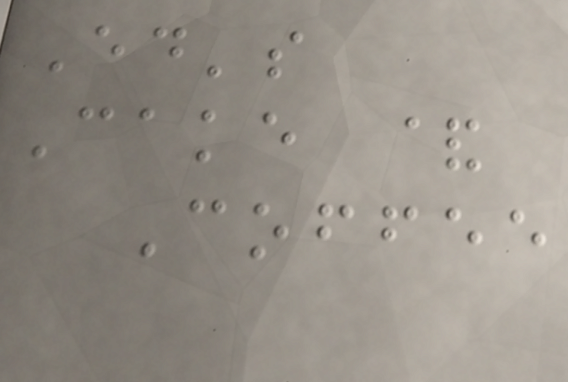Ed's
Cake &
Coffee
